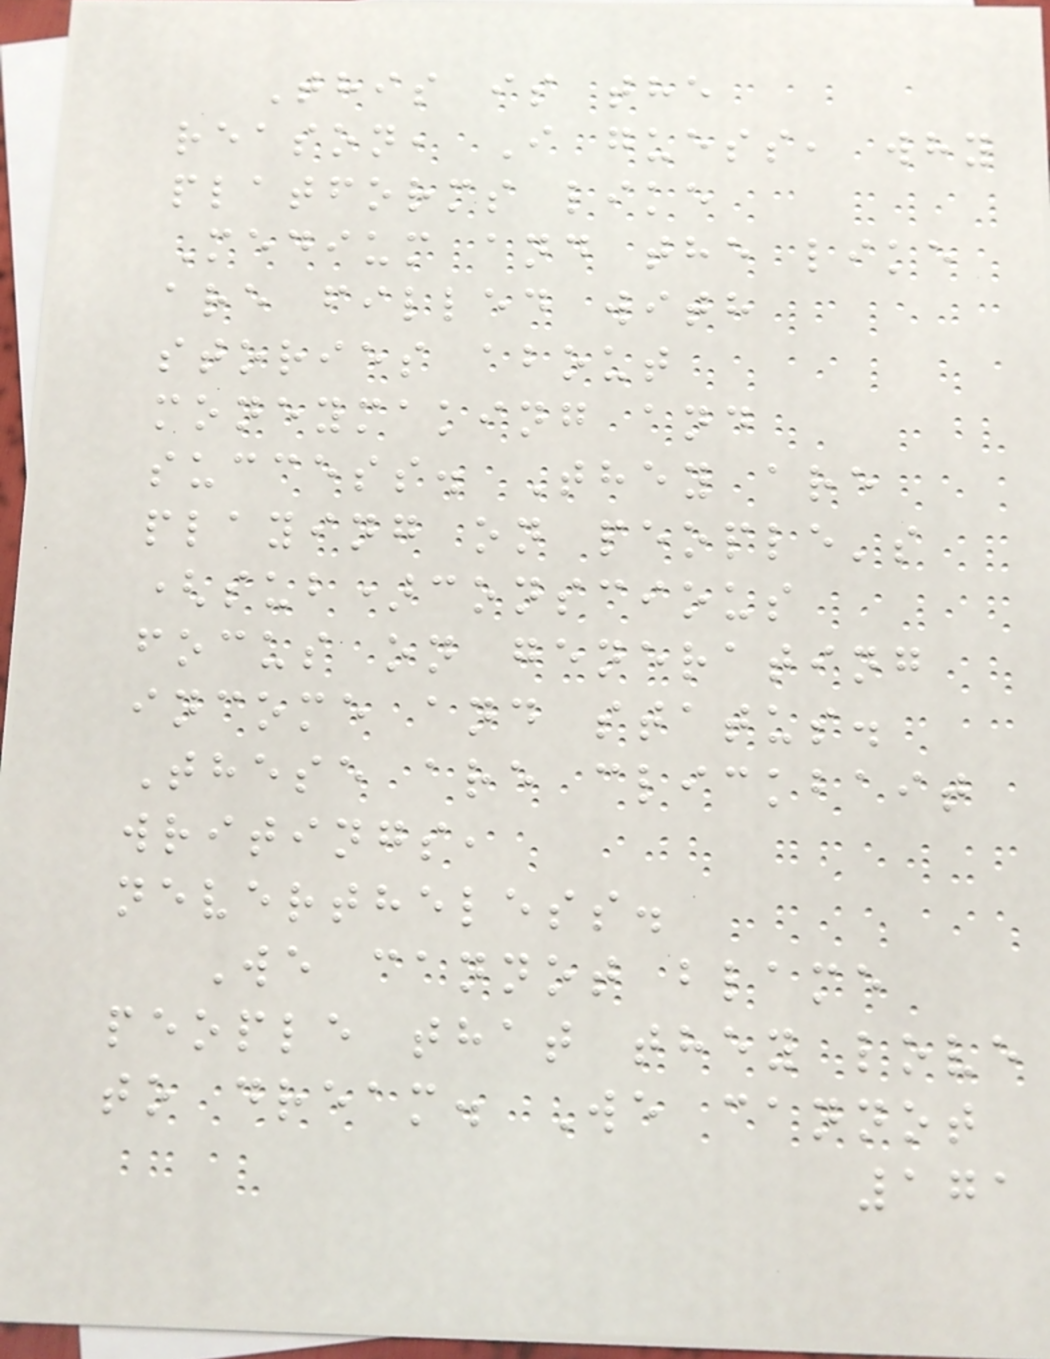This is the
reason, I guess, why
platforms like
Medium and the like
are filled with
stories about
moneymaking and
success. They are
playing on people's
(sub)conscious
focus on generating
income and status.
These are clickbait
writings,
nevertheless.
We cannot blame
people that they love
to dream. We cannot
171
